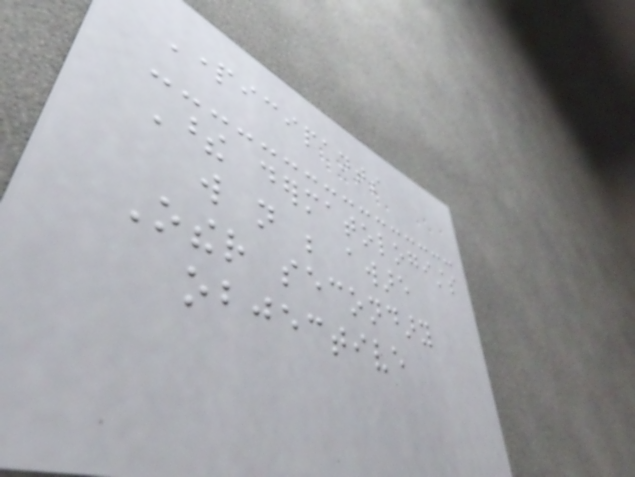Participants
These dermatologists
will not be aware
Other secondary
objective
